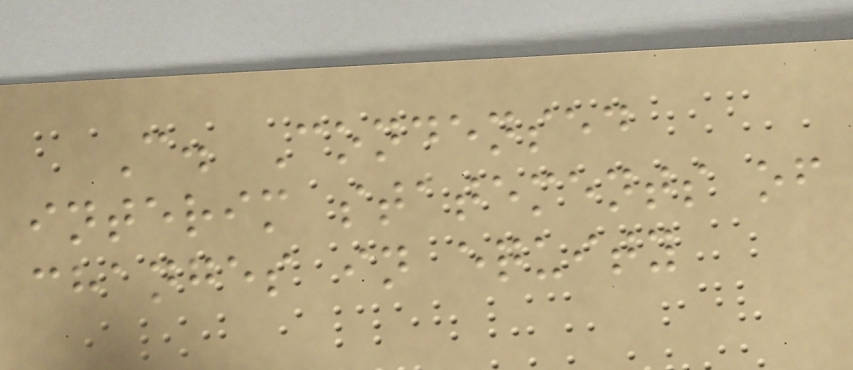C. Condensed
interim statements of
changes in equity
